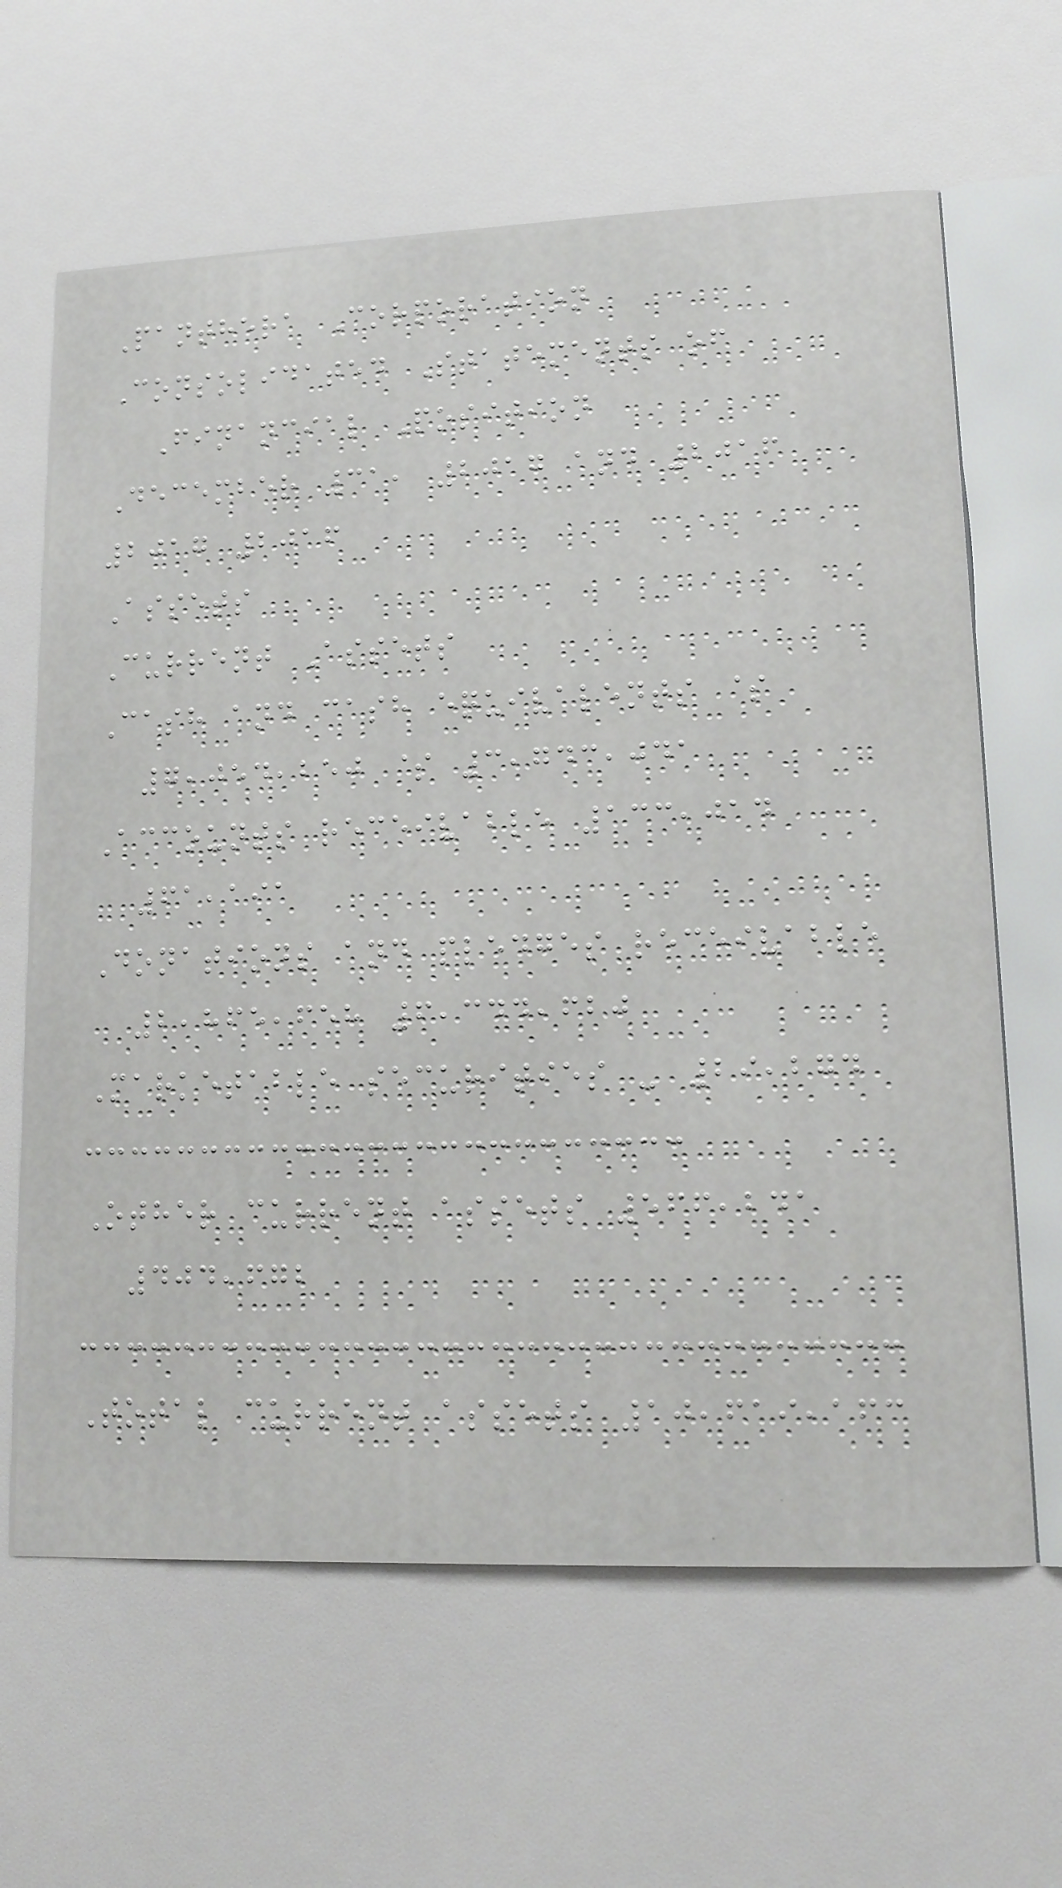Panthera Corporation
Consolidated Statements of
Financial Position
December 31, 2017 and 2016
2017 2016
Assets
Current Assets
Cash and cash equivalents $
7,054,250 $ 3,743,041
Accounts receivable 133,014
61,191
Donations and pledges receivable
2,865,658 6,344,620
Marketable securities - 29,274
Other current assets 566,241
404,672
Total current assets 10,619,163
